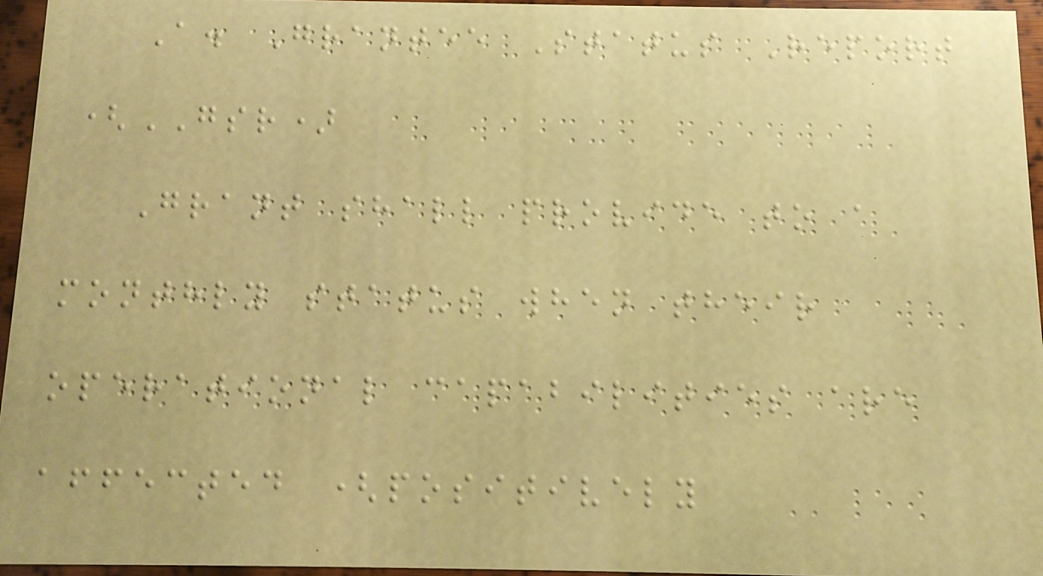A. Grantee Status Report
(GSR)
Grant shall provide to a
monthly status when their
operational capabilities are
affected (positively
